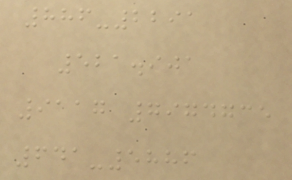886-2291
521.901
9117 7974735
641-5886
